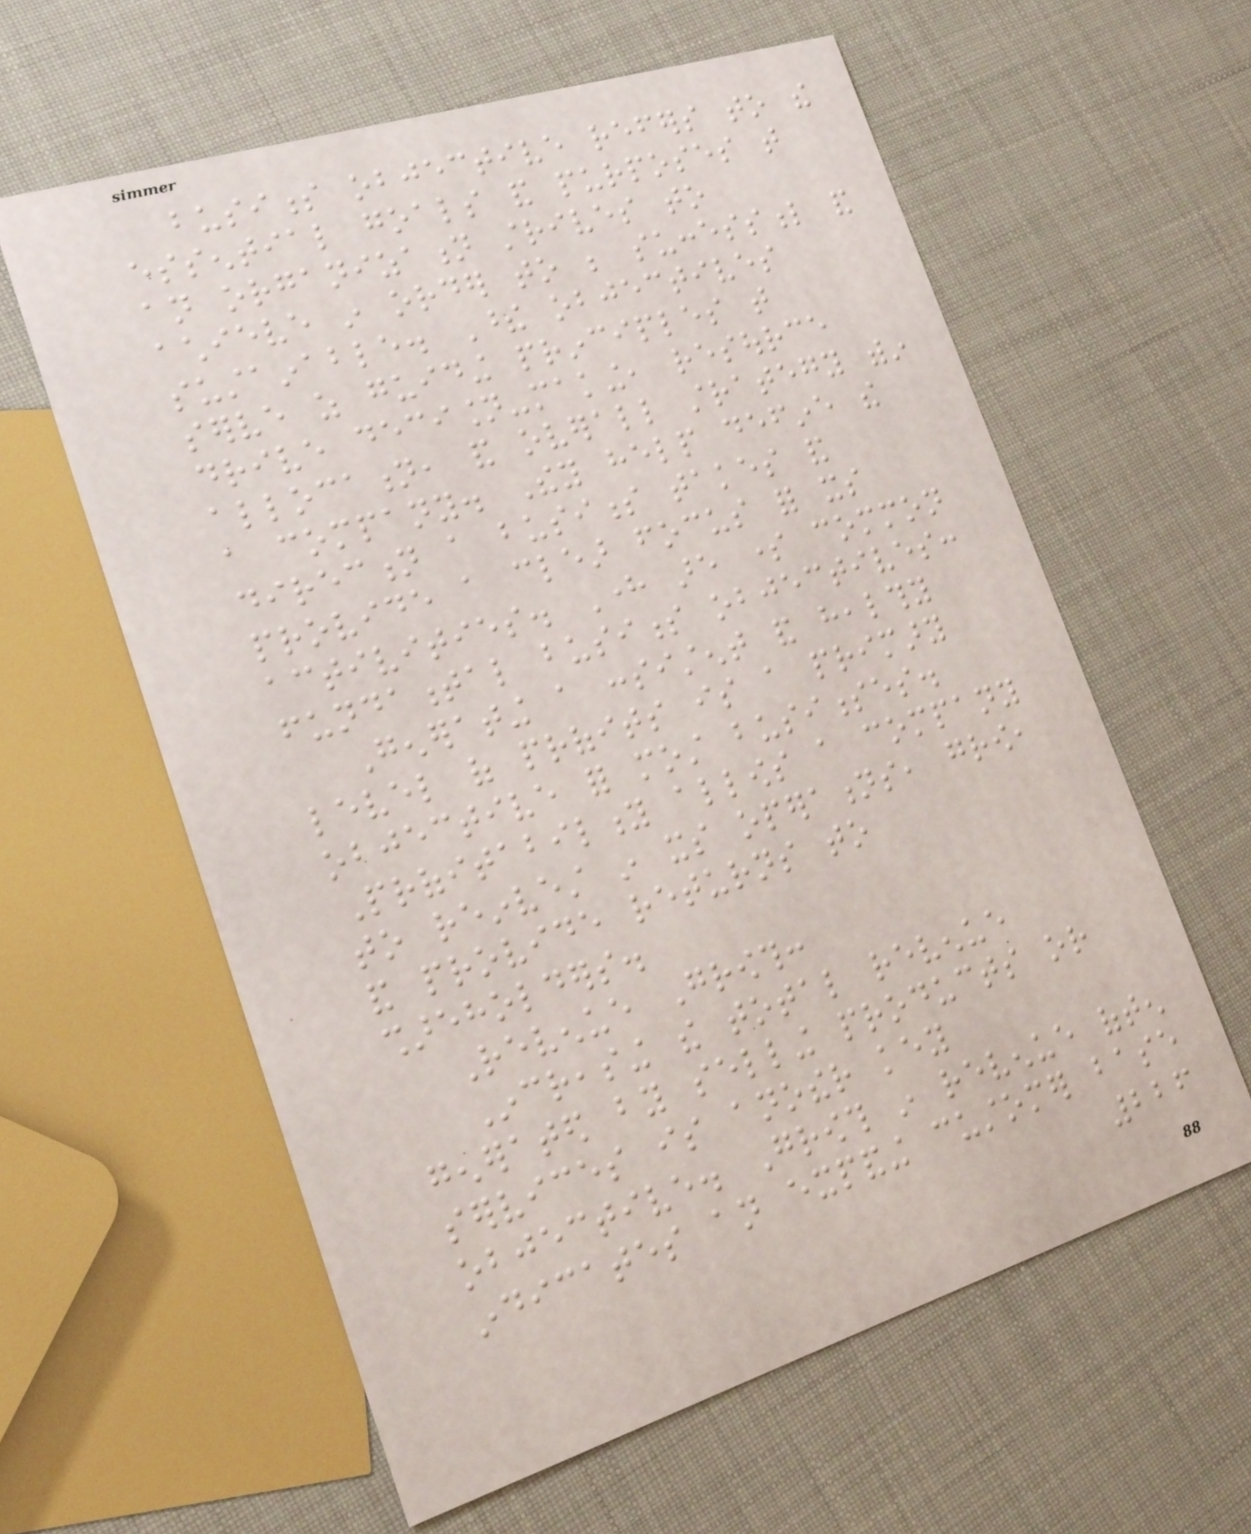business objective refers to the
essential goals and purposes that
an organization strives to
achieve in order to be successful and
sustainable. These objectives
serve as guiding principles that
drive decision-making, resource
allocation, and overall strategy within
a company. They help define the
direction a business takes and
provide a clear focus for its
activities. Here are some common
fundamental business objectives:
Generating a consistent and healthy
level of profits is a primary
objective for most businesses.
Profitability allows a company
to reinvest in its operations, grow,
and provide returns to
shareholders.
Revenue Growth:
Increasing the total revenue
generated by selling products or
services is another key
objective. Growth in revenue often
indicates an expanding customer base
226
